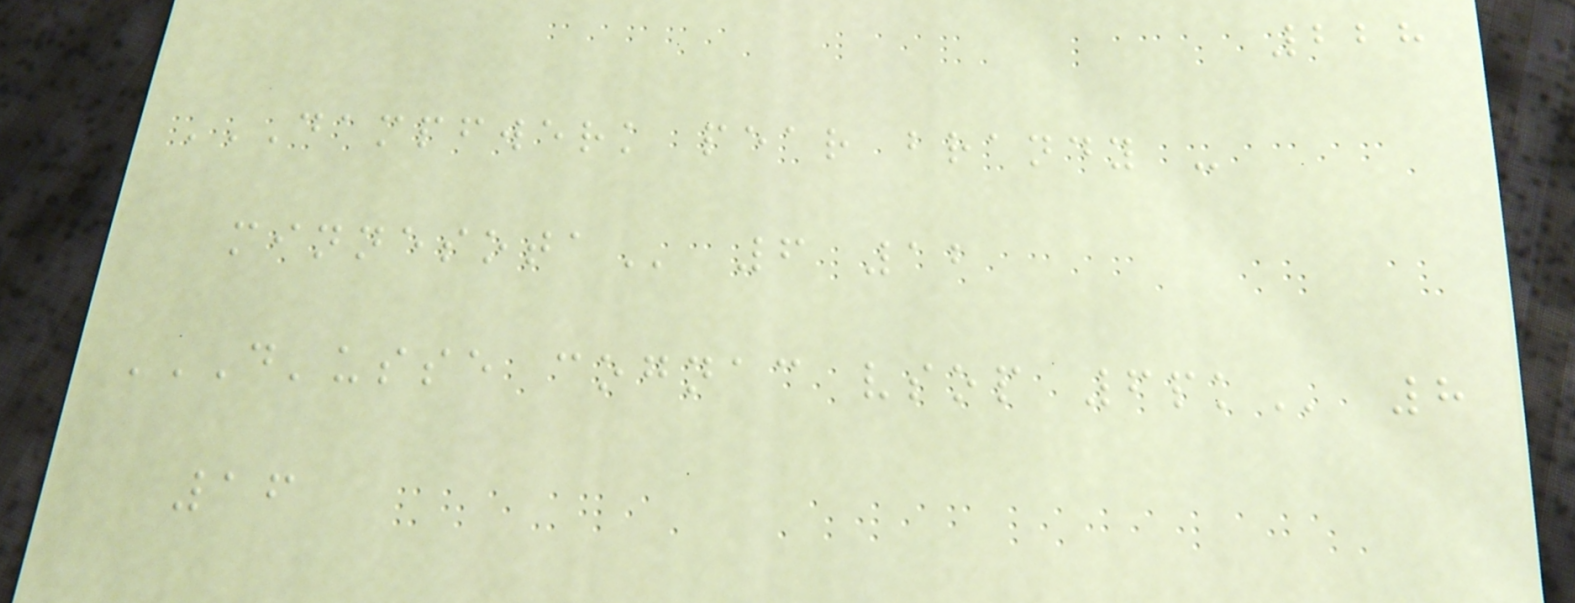228
DAMPFWERK PEAR BRANDY -
MINNESOTA 6 12
D'USSE COGNAC VSOP 6PK 8
16
